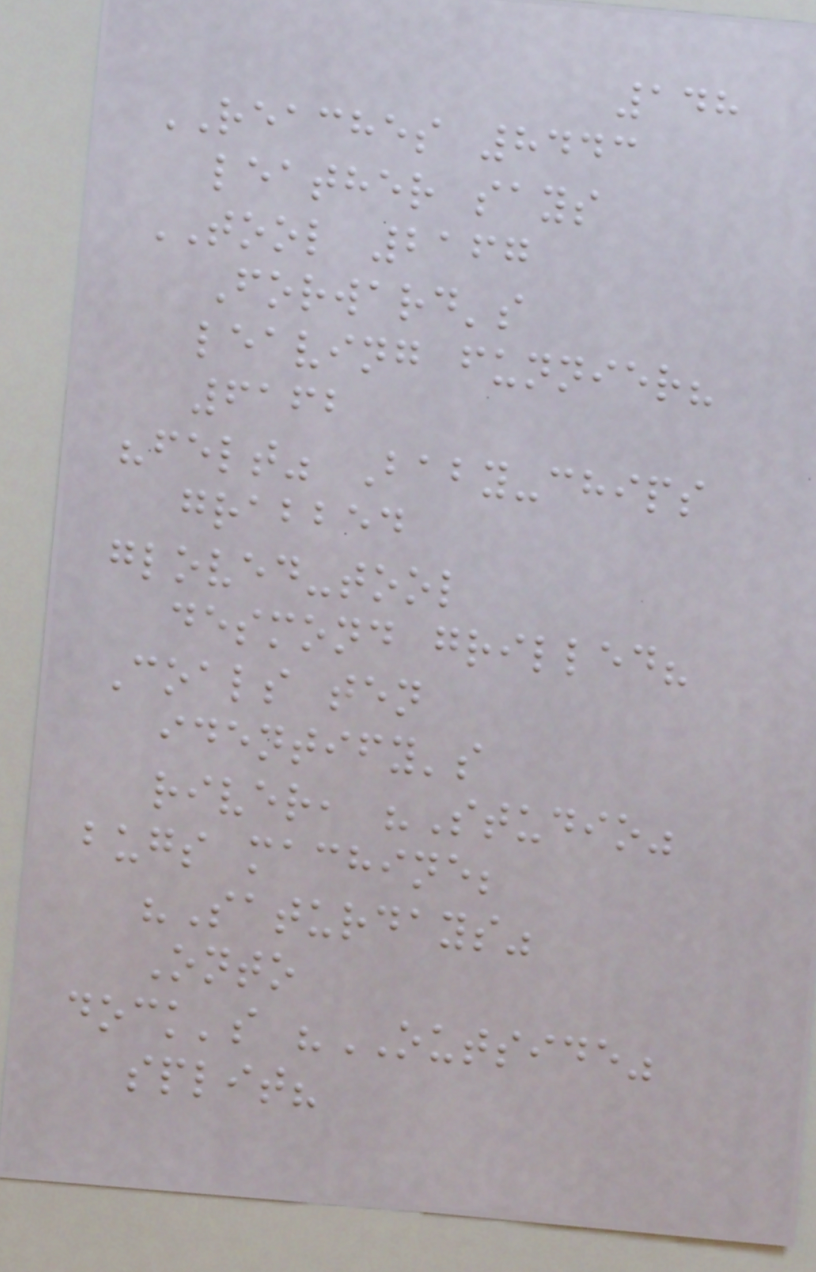148
REACHES 8443
leather says
TOOL 2167
Forward's
leaving funnier?
6162
"felt" Baby-chips
grabbed
gloved-tool
desmond grilled?
Coals ten
identify's
river, "Studio"
bugs machine;
"Saturdays"
Onto
dock's "OUTSIDE"
split?
